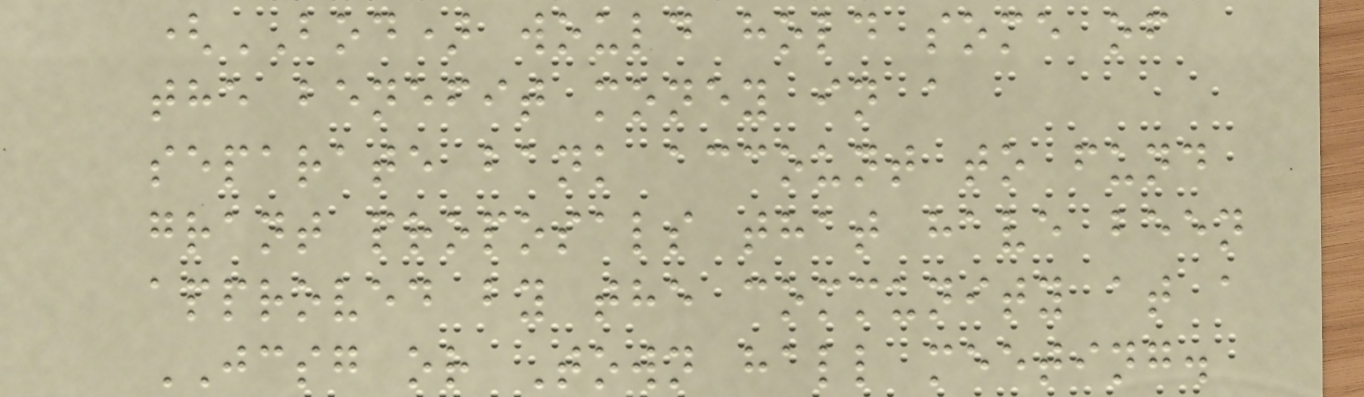(BOD) would hold some of
the benefit money in a
separate bank account to fund
grant proposals that have been
approved by the community at a
JCSG or Town hall meeting.
